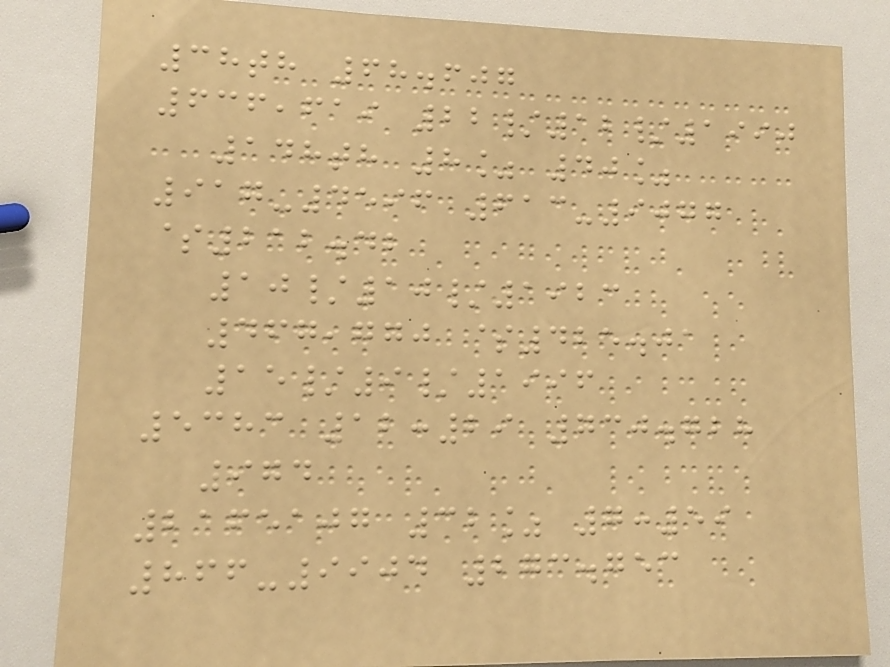38th 68.607
636,619 22/12/1990
148th 8% 40%
917-4596 613-9077
$212.42
10/10/1923
467,770 $425.01
15/9/1996
5383 12:29 730.728
974
2165107 32% 7:59
866-9904 273.753
